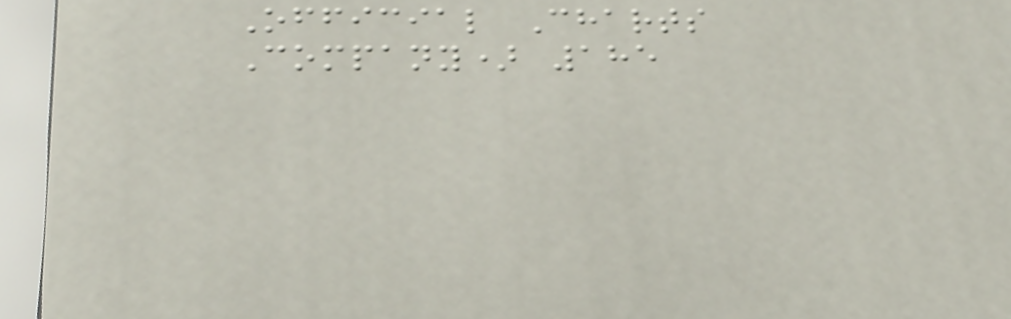Official Charts
Company) 185
